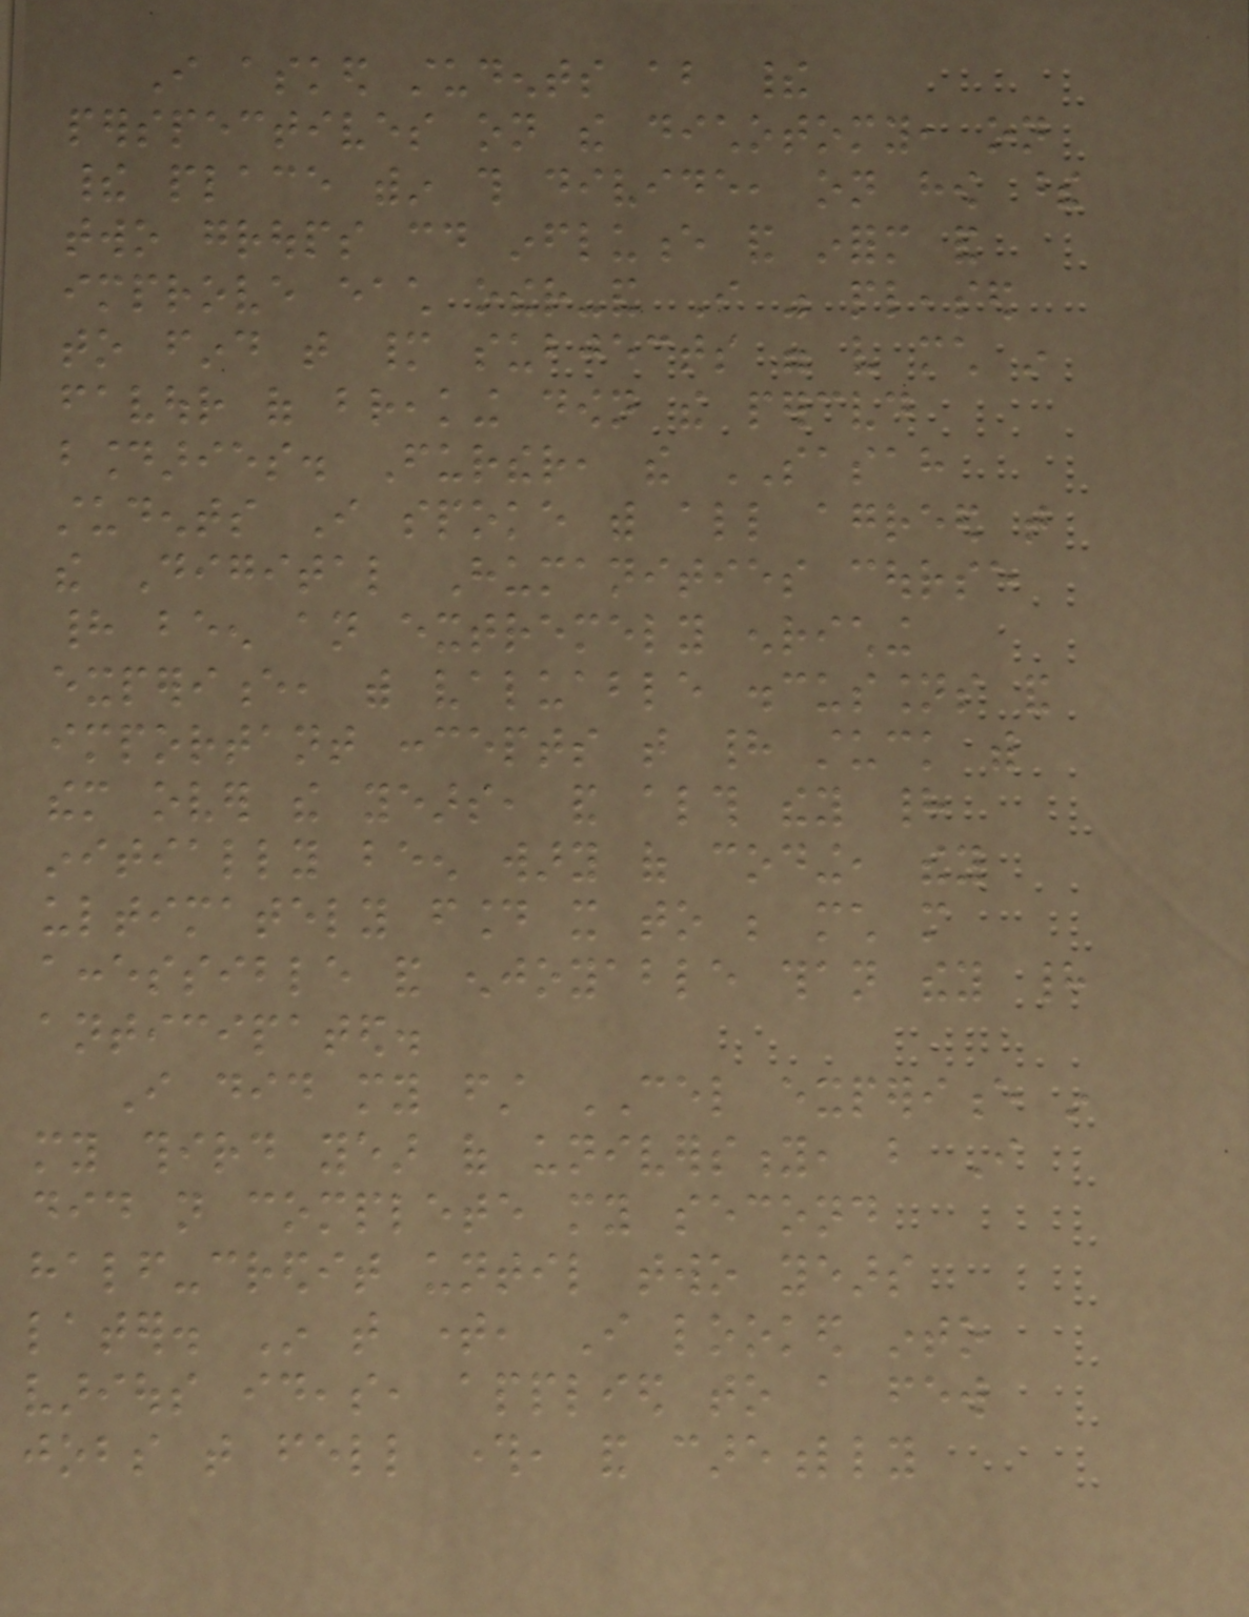I asked students about their
perspectives on the dichotomy, on
their place within this divide, on how these
two groups could influence and inform and
improve each other-and I was pleased
to find that many subjects were very much in
favour of breaking down the perceived
boundaries. Further, the SASAH
students I spoke with all agreed that
the Digital Humanities course
had been an extremely enriching
experience, with valuable discussions and
important concepts that had stuck with
them over the years, and although they had
initially been wary of coding, they
ultimately found it to be much more
accessible and enjoyable than they had
anticipated.
I did my first CEL experience in
my third year of university, but I
did not complete my second
half-credit until two years
later. In that time, I looked into
various ideas, applied to a few
jobs that fell through, and carefully
